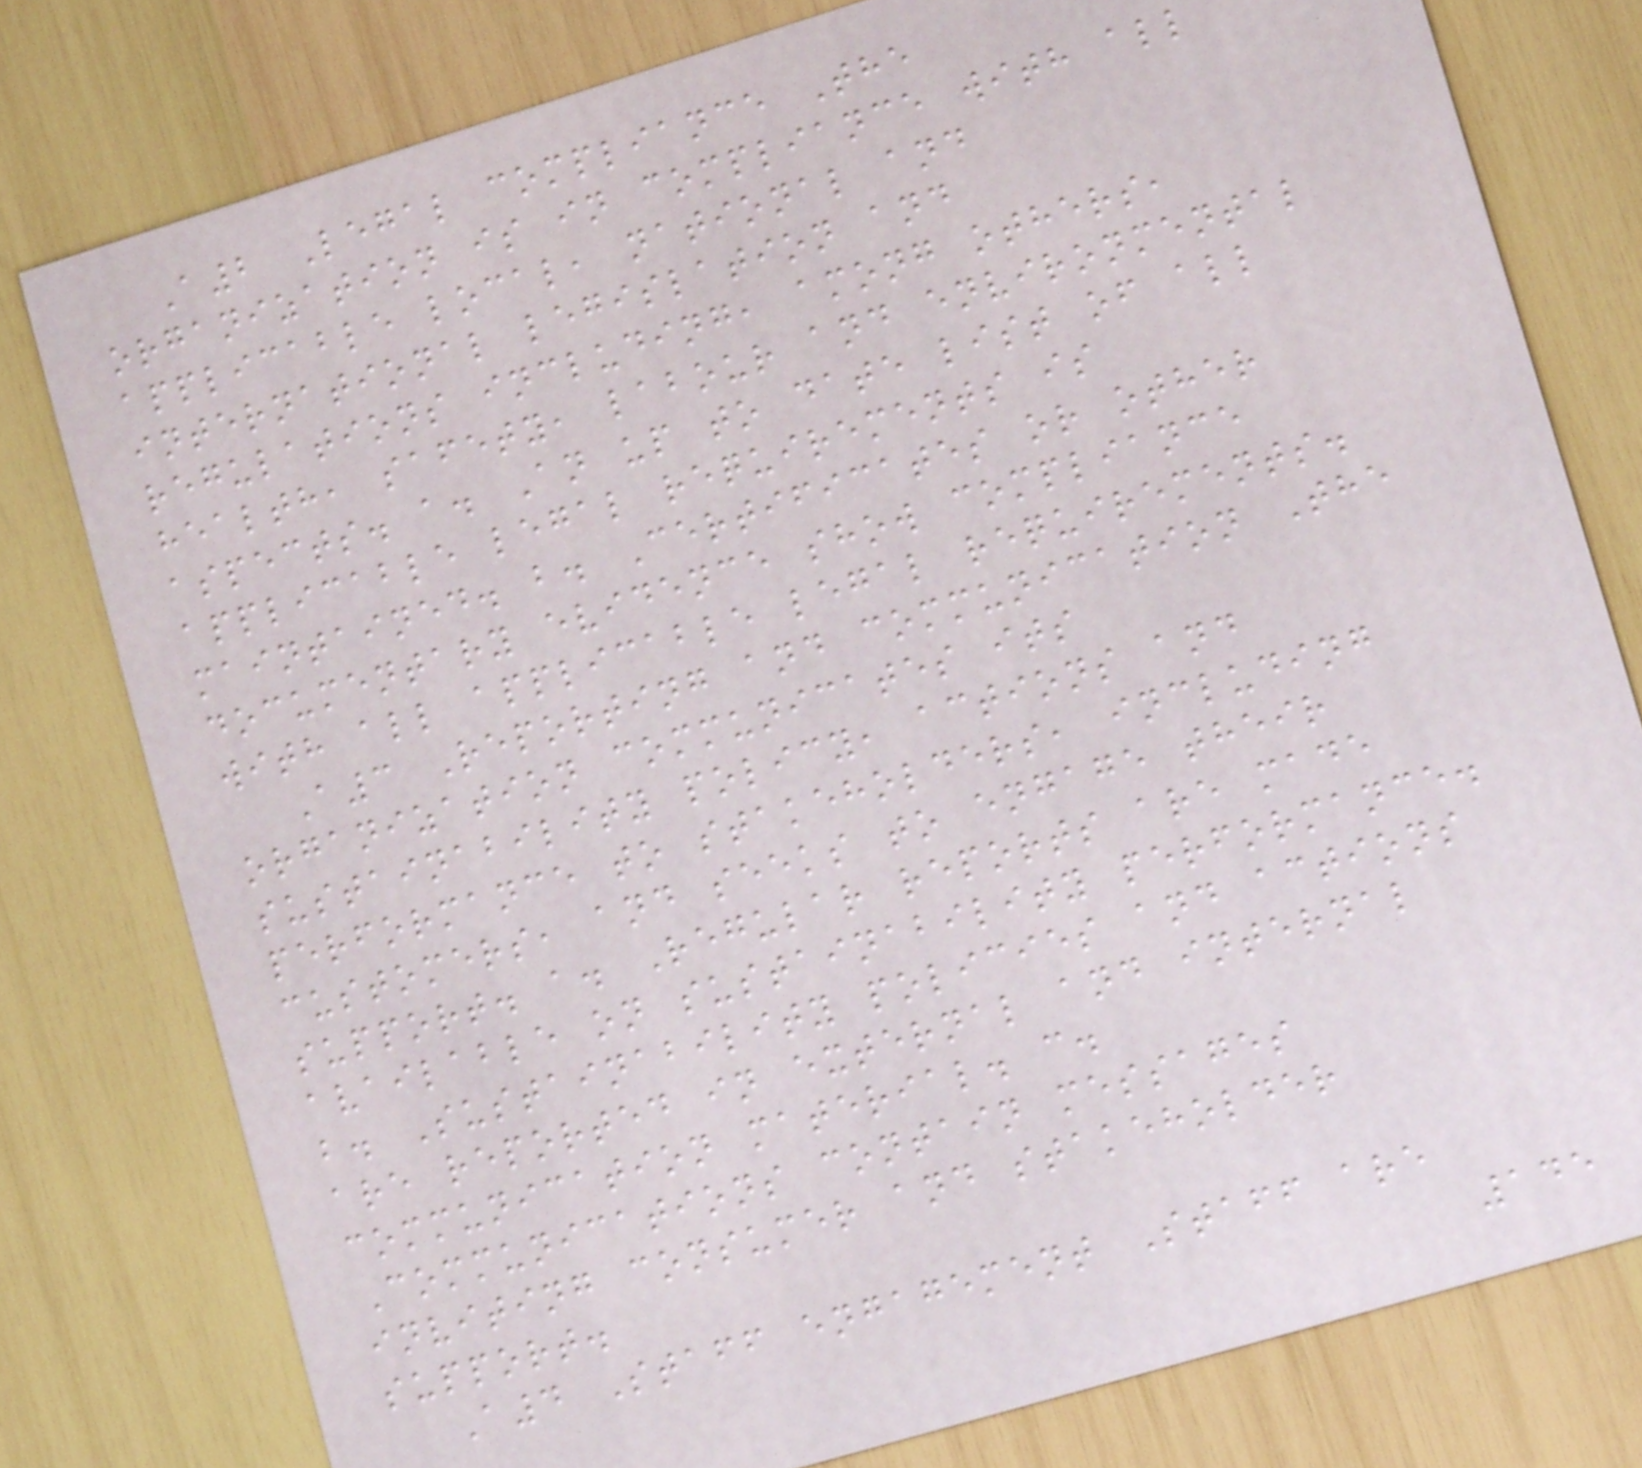A2 Legal compliance The
organization is in compliance with all
applicable local, national and
international legislation and
regulations including, among others,
health, safety, labour and environmental
aspects. a. An up to date list of all
applicable legal requirements is
maintained. b. Certificates or other
documentary evidence show compliance
with all applicable legal requirements.
A3 Reporting and communication The
organization communicates its
sustainability policy, actions and
performance to stakeholders, including
customers, and seeks to engage their
support. a. Regular reports are made
available on sustainability performance.
b. Sustainability policies and actions
are reported in external and internal
communication material. c.
Communications contain messages
inviting consumer and stakeholder
support.
A4 Staff engagement Staff are
145
